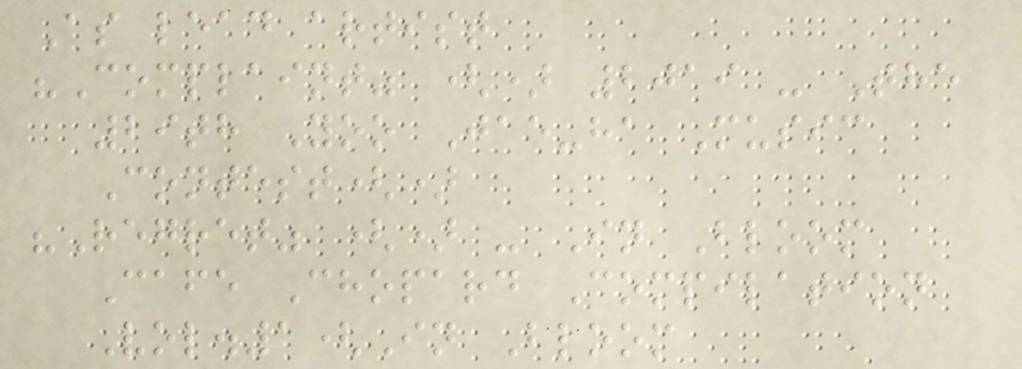As lead artist
"Complaint" () 2019 - The
29th Yoo Jae-ha Music
Contest()
"Regret" () - In Bloom
Cafe Chopard Compilation
Vol.1(In Bloom
